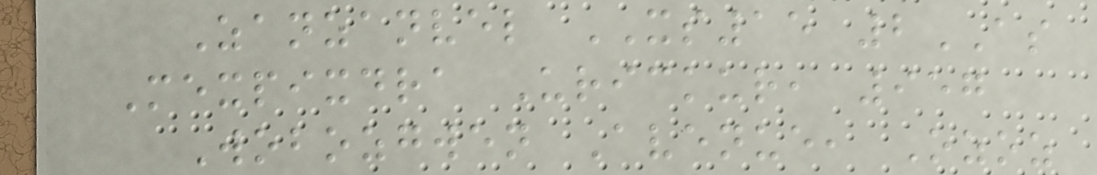Zanzanvel XS15 2AS
Mexpixdra Urickur, 957
Wobozgwen Avenue, Ozoz
